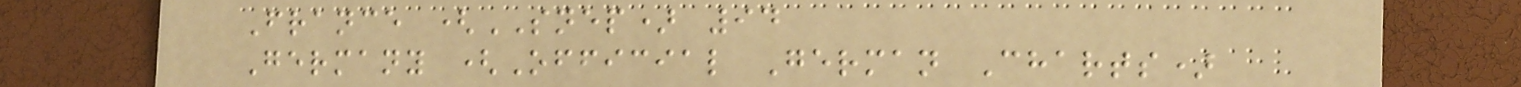France (SNEP) 94
Germany (Official German Charts)
